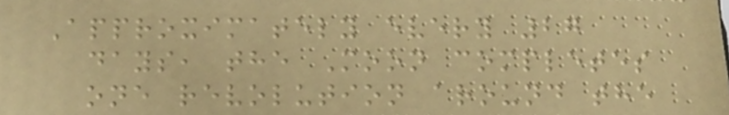Approximately every 27
days, the Moon completes
one revolution around the
